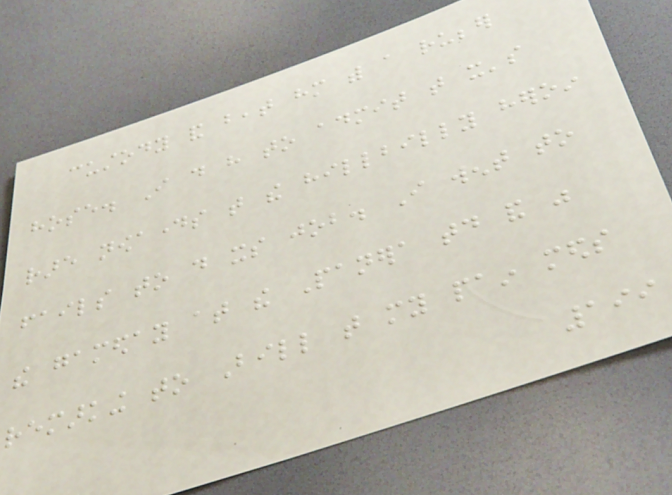custody and beat him with a rubber
hose. I do have to admit that it's
rare nowadays that the hillbilly heroin
fails to do its job. I went to
the gameday at the Panera today and was
remarking to Bill that my pain meds
199
